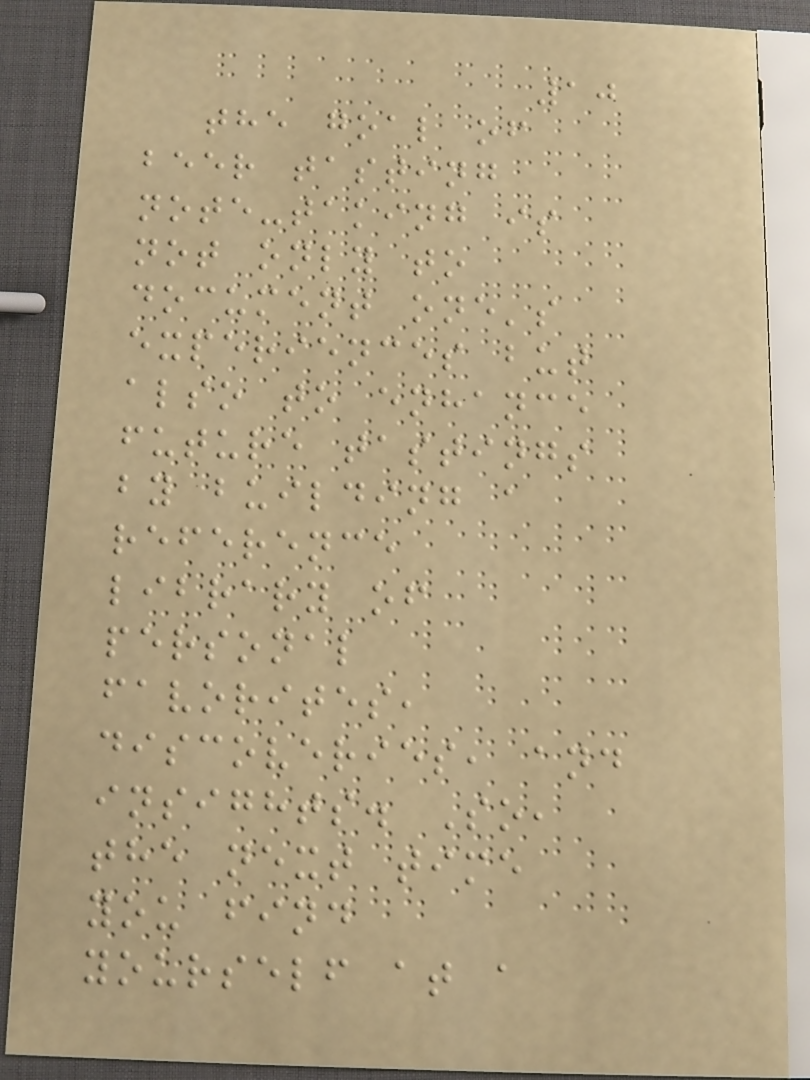10
the goal of
beer tasting
note-taking is
not only to
document one's
experiences but
also to enhance
future tastings
by building a
reference
library of
personal
favorites,
discoveries, and
insights. So,
the next time
you find
yourself at a
